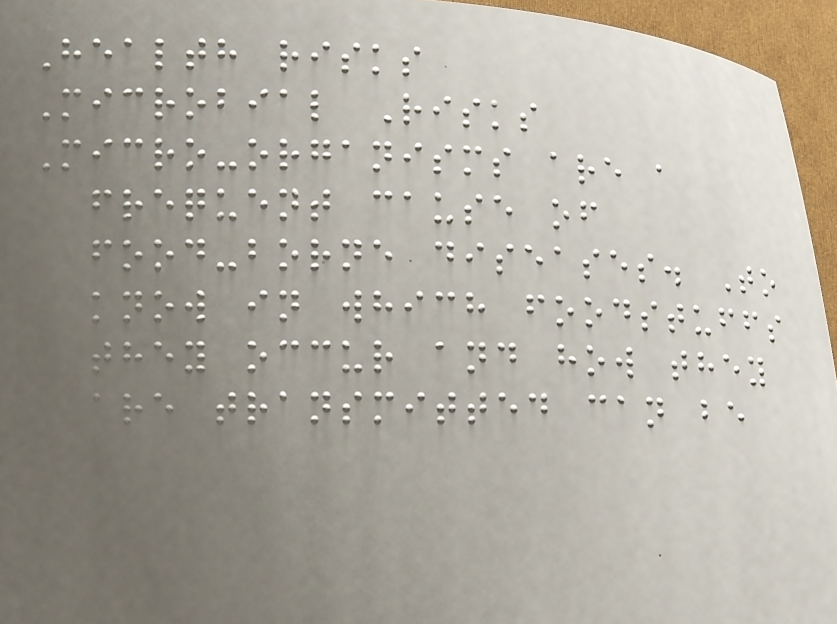Health risks
Microbial Risks
Micro-organisms are a
frequent cause of
food-borne diseases. To
know in which foodstuffs
they occur and how they
are transmitted can be
